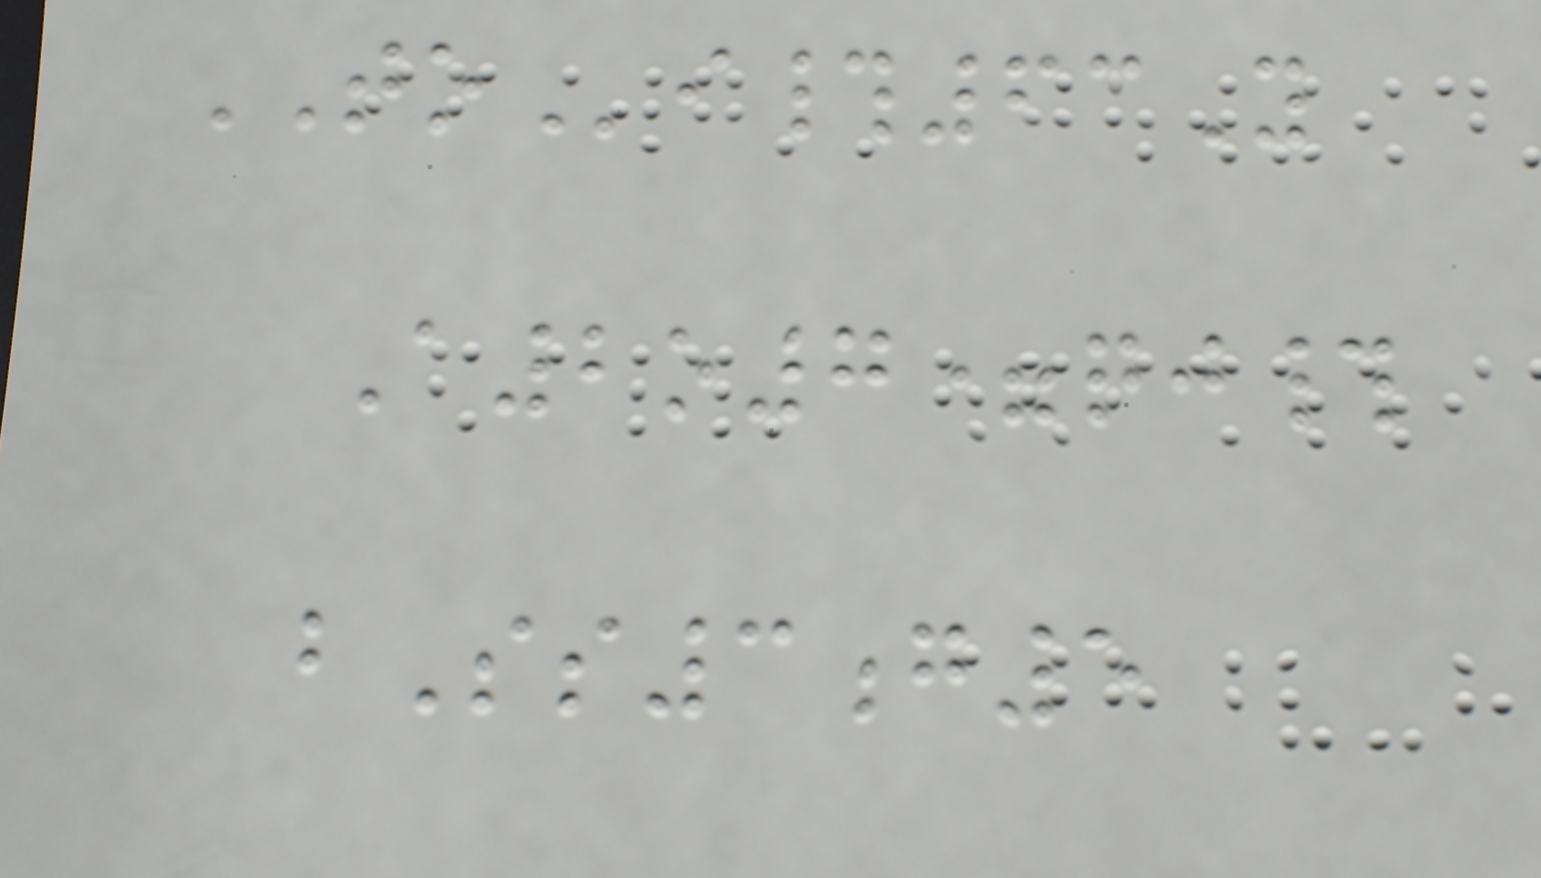TOi#63Y
A2o7=qj#
bSs3g5
